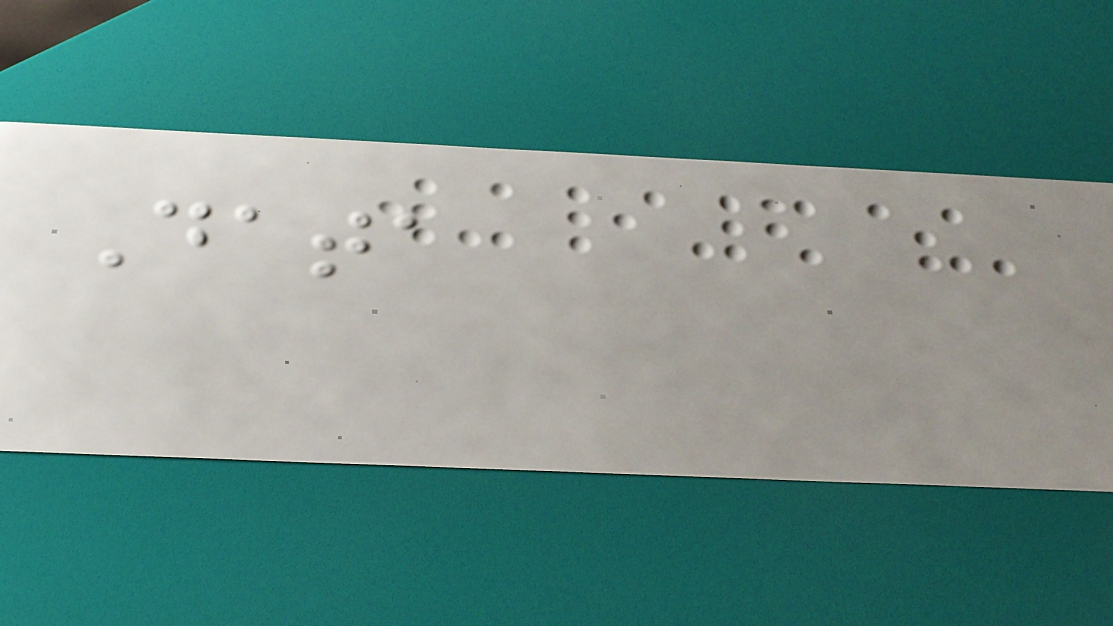Data
